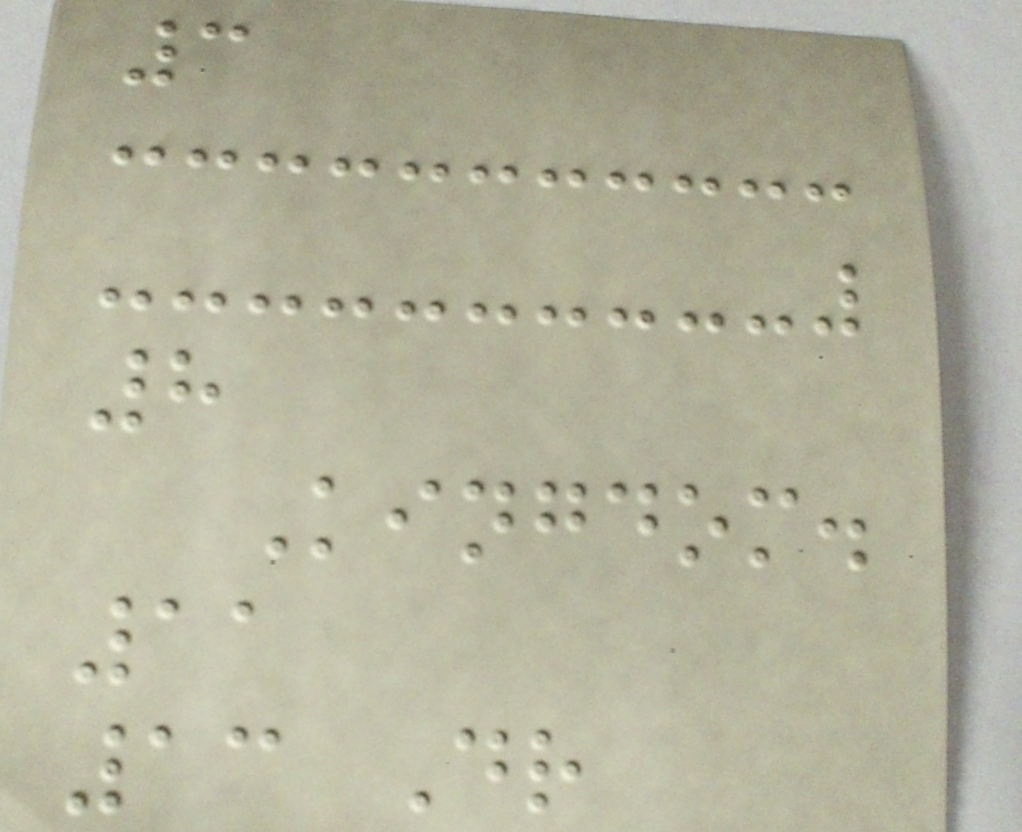3
8
Kingdom.
11
13 Dr
